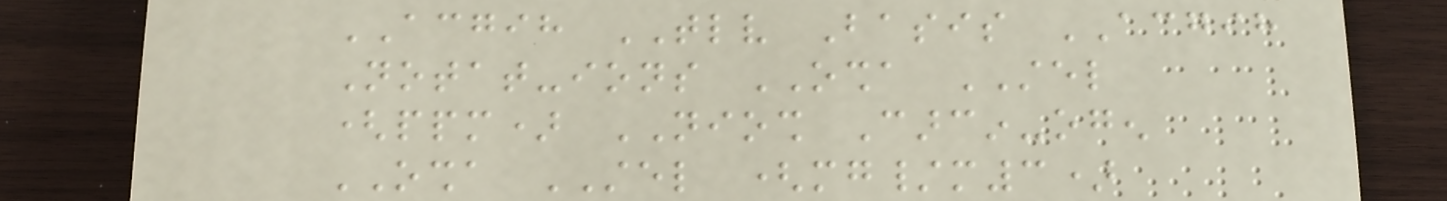ACGIH TLV Basis ACGIH
Notat-ions OSHA STEL
(ppm) NIOSH Carcin-ogen
OSHA STEL (mg/m3)
